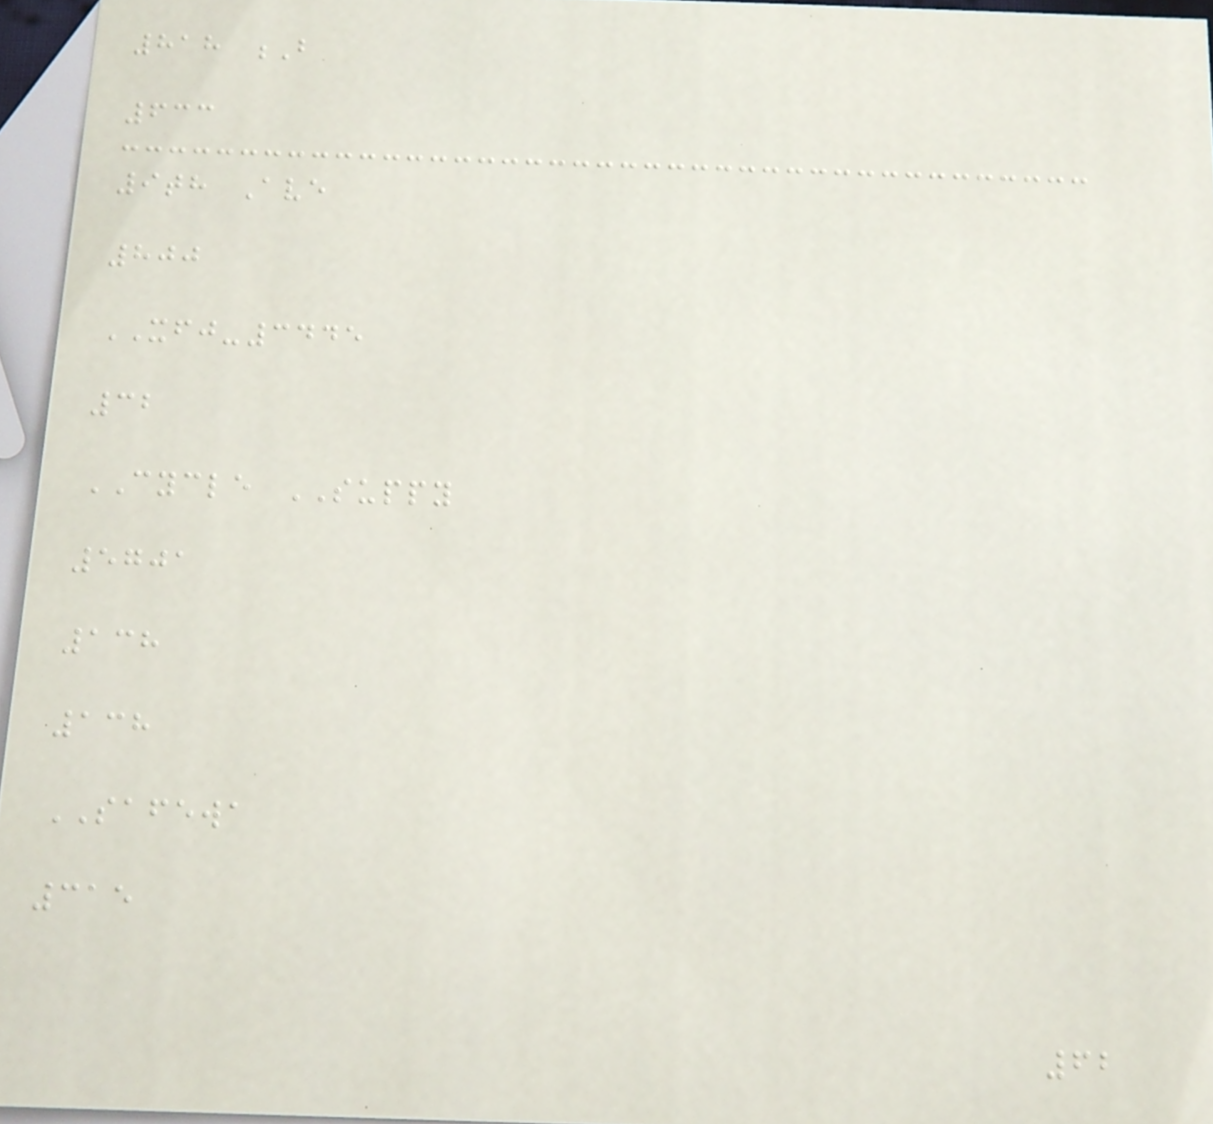818 B
633
9th Ave
800
XFJ-3445
32
CYCLE SUPPY
5701
138
138
SAFEWA
315
62
